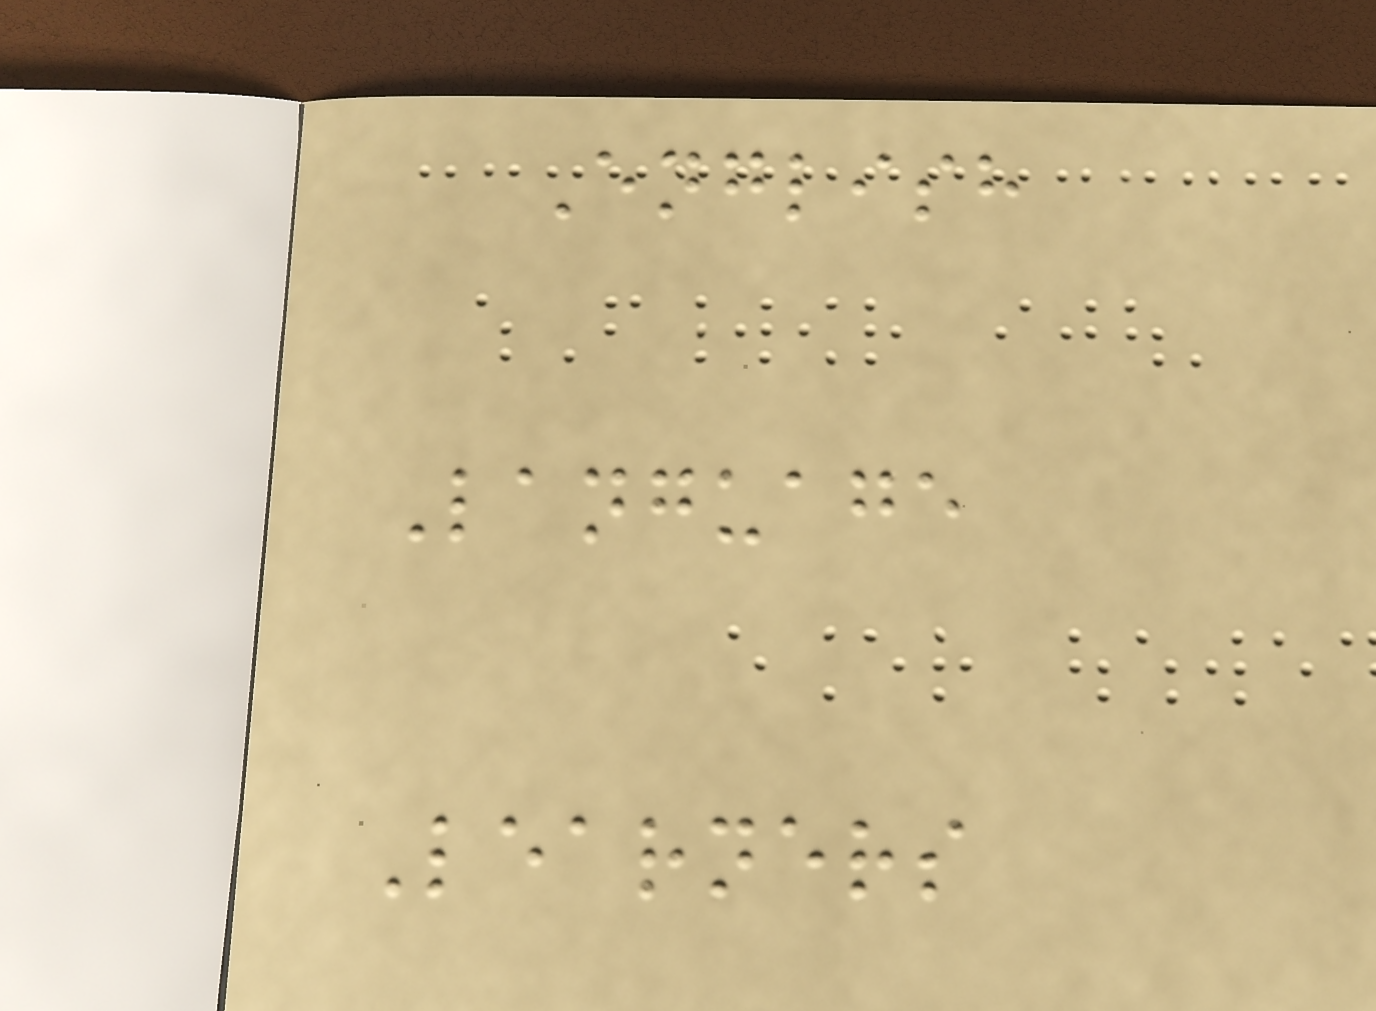English
Language
Learners
